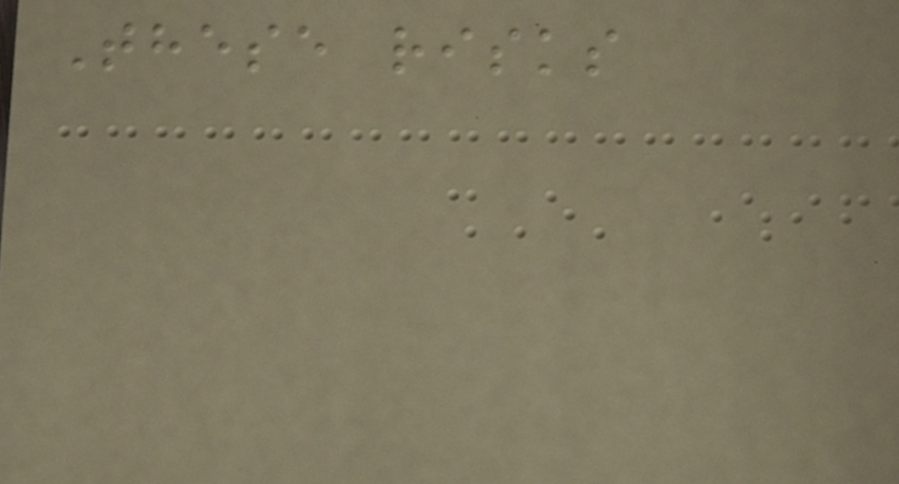These risks
